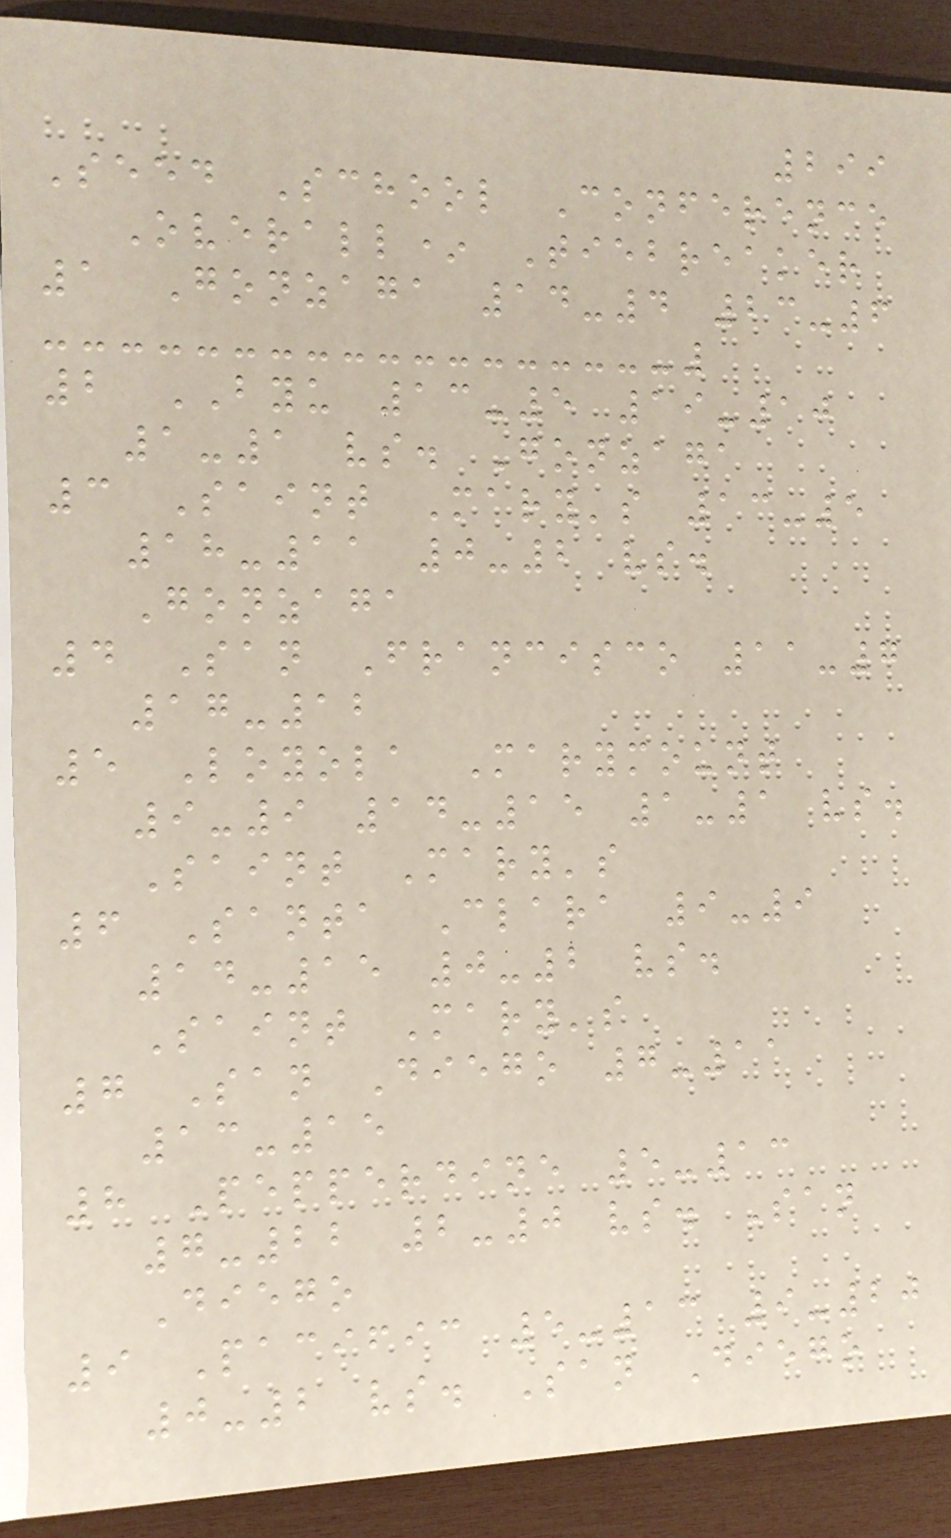299
Seed School Conference
Overall* Tiebreaker
1 Gonzaga 14-4 23-6
2 BYU 13-5 19-10
1-1 vs. Gonzaga
3 Saint Mary's 13-5
18-11 0-2 vs.
Gonzaga
4 San Francisco 11-7
17-12
5 Loyola Marymount
9-9 14-15 1-1 vs.
Saint Mary's
6 Santa Clara 9-9
14-15 0-2 vs.
Saint Mary's
7 San Diego 7-11
13-15
8 Pepperdine 5-13
7-22 2-0 vs. San
Diego
9 Pacific 5-13 9-20
0-2 vs. San Diego
